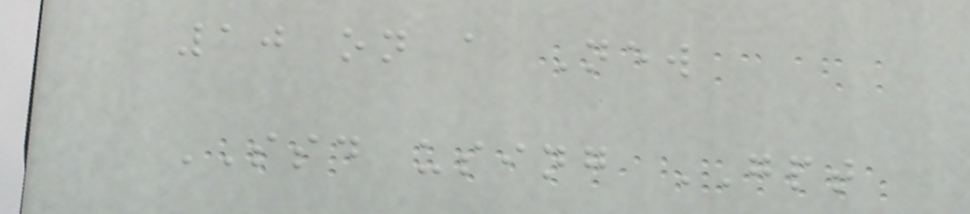10 on a New
SSD using GPT
